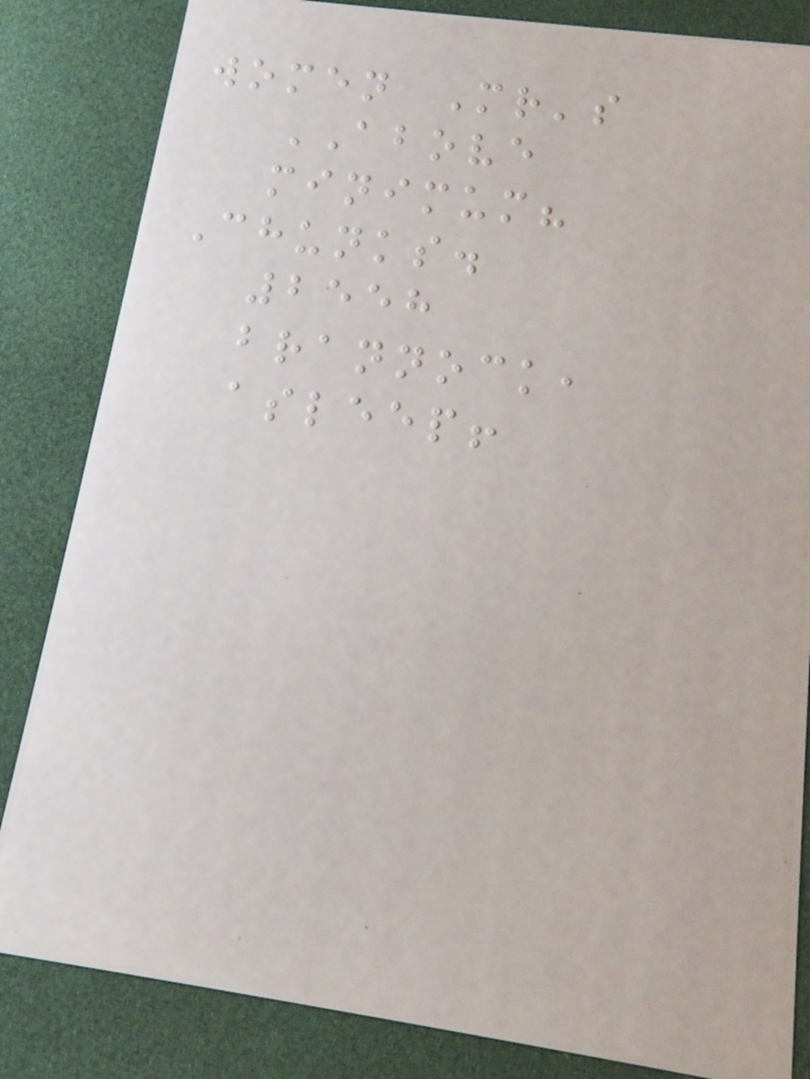women Mr's
ABOVE
minimum?
Chunks.
2558
brannock,
asleep!
